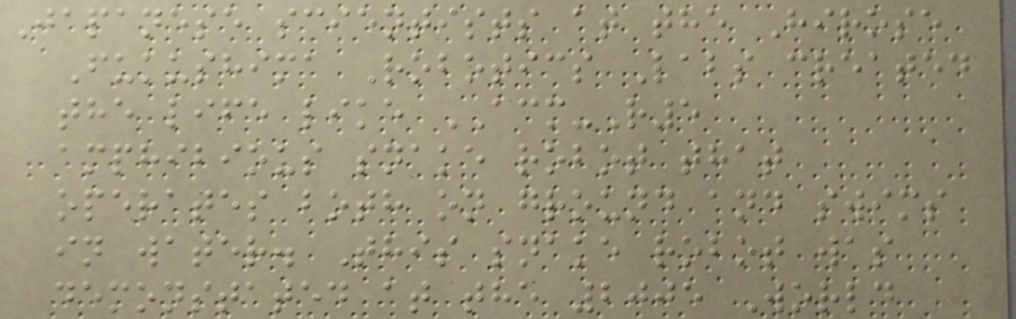Japanese scientists at the Hirose
Fukushima Robotics Labs created
the life like ACM-R5
amphibious snake robot that
operates both on ground and swims
in water. This snake robot was
demonstated at the 2005 World
